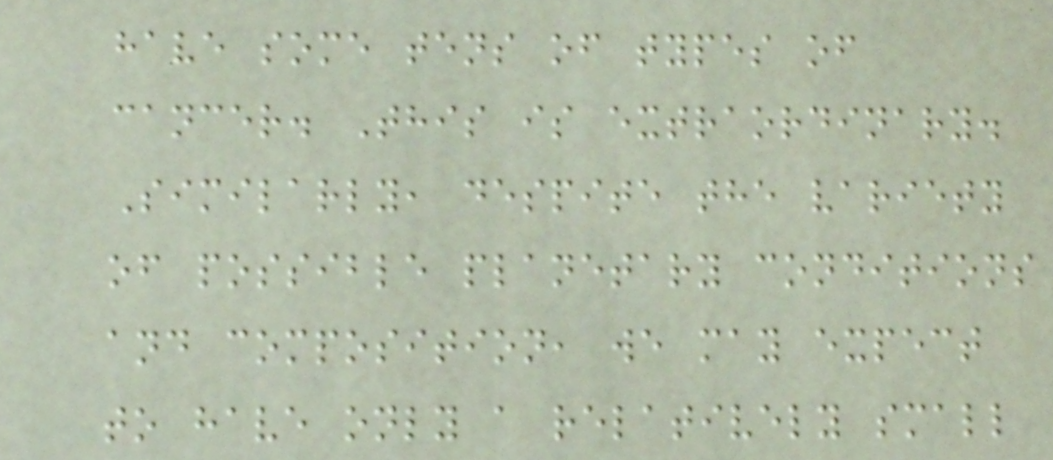have some tens of types of
cancer. This is extraordinary.
Similarly, despite the variety
of possible planetary conditions
and composition, we may expect
to have only a relatively small
